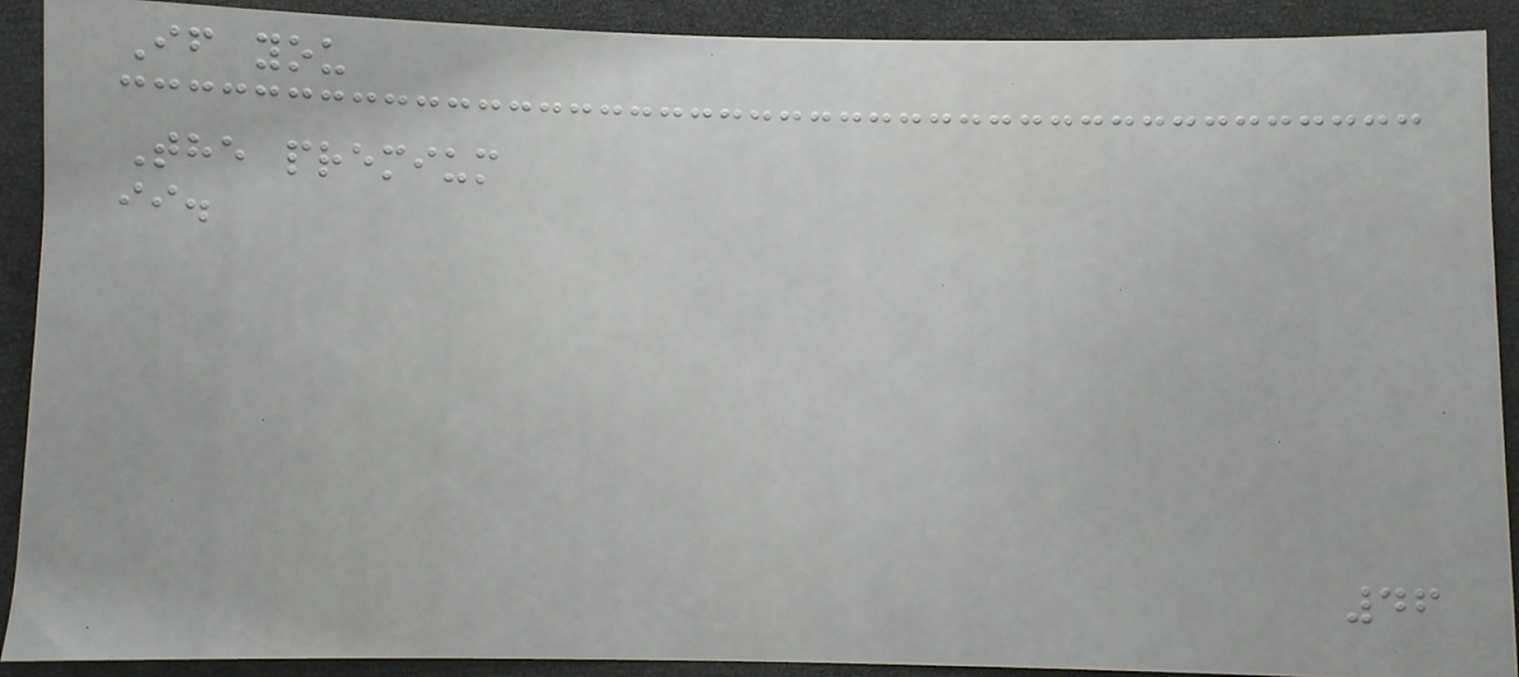If you
The premium
ii.
46
